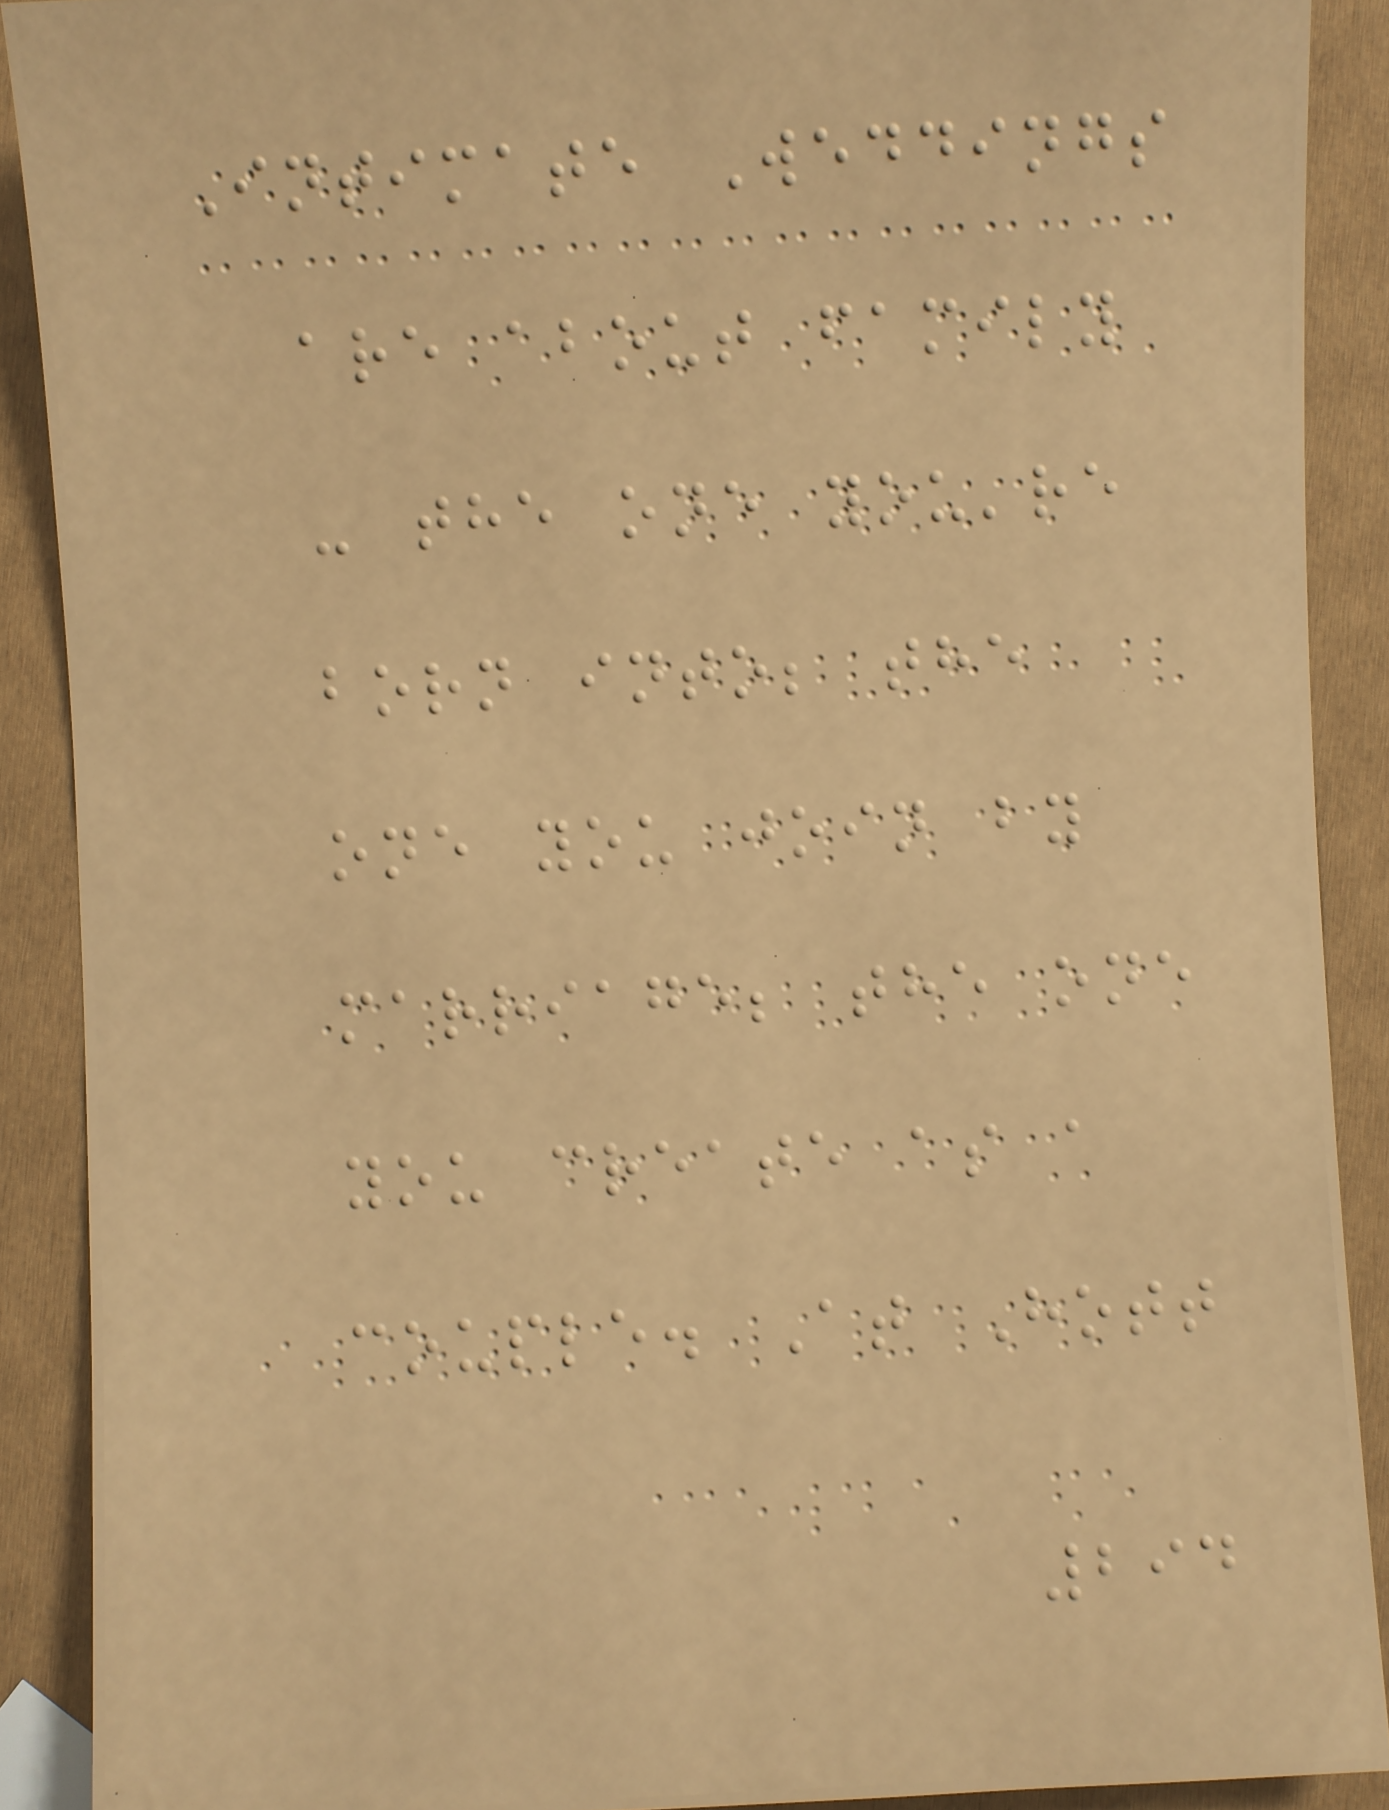Intimate Weddings
are about family
- the one you're
born into; the
one you join by
marriage; the one
you create as a
couple. At Hott
294
